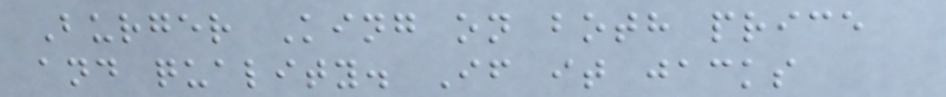Burger King on both price
and quality. If it jacks
